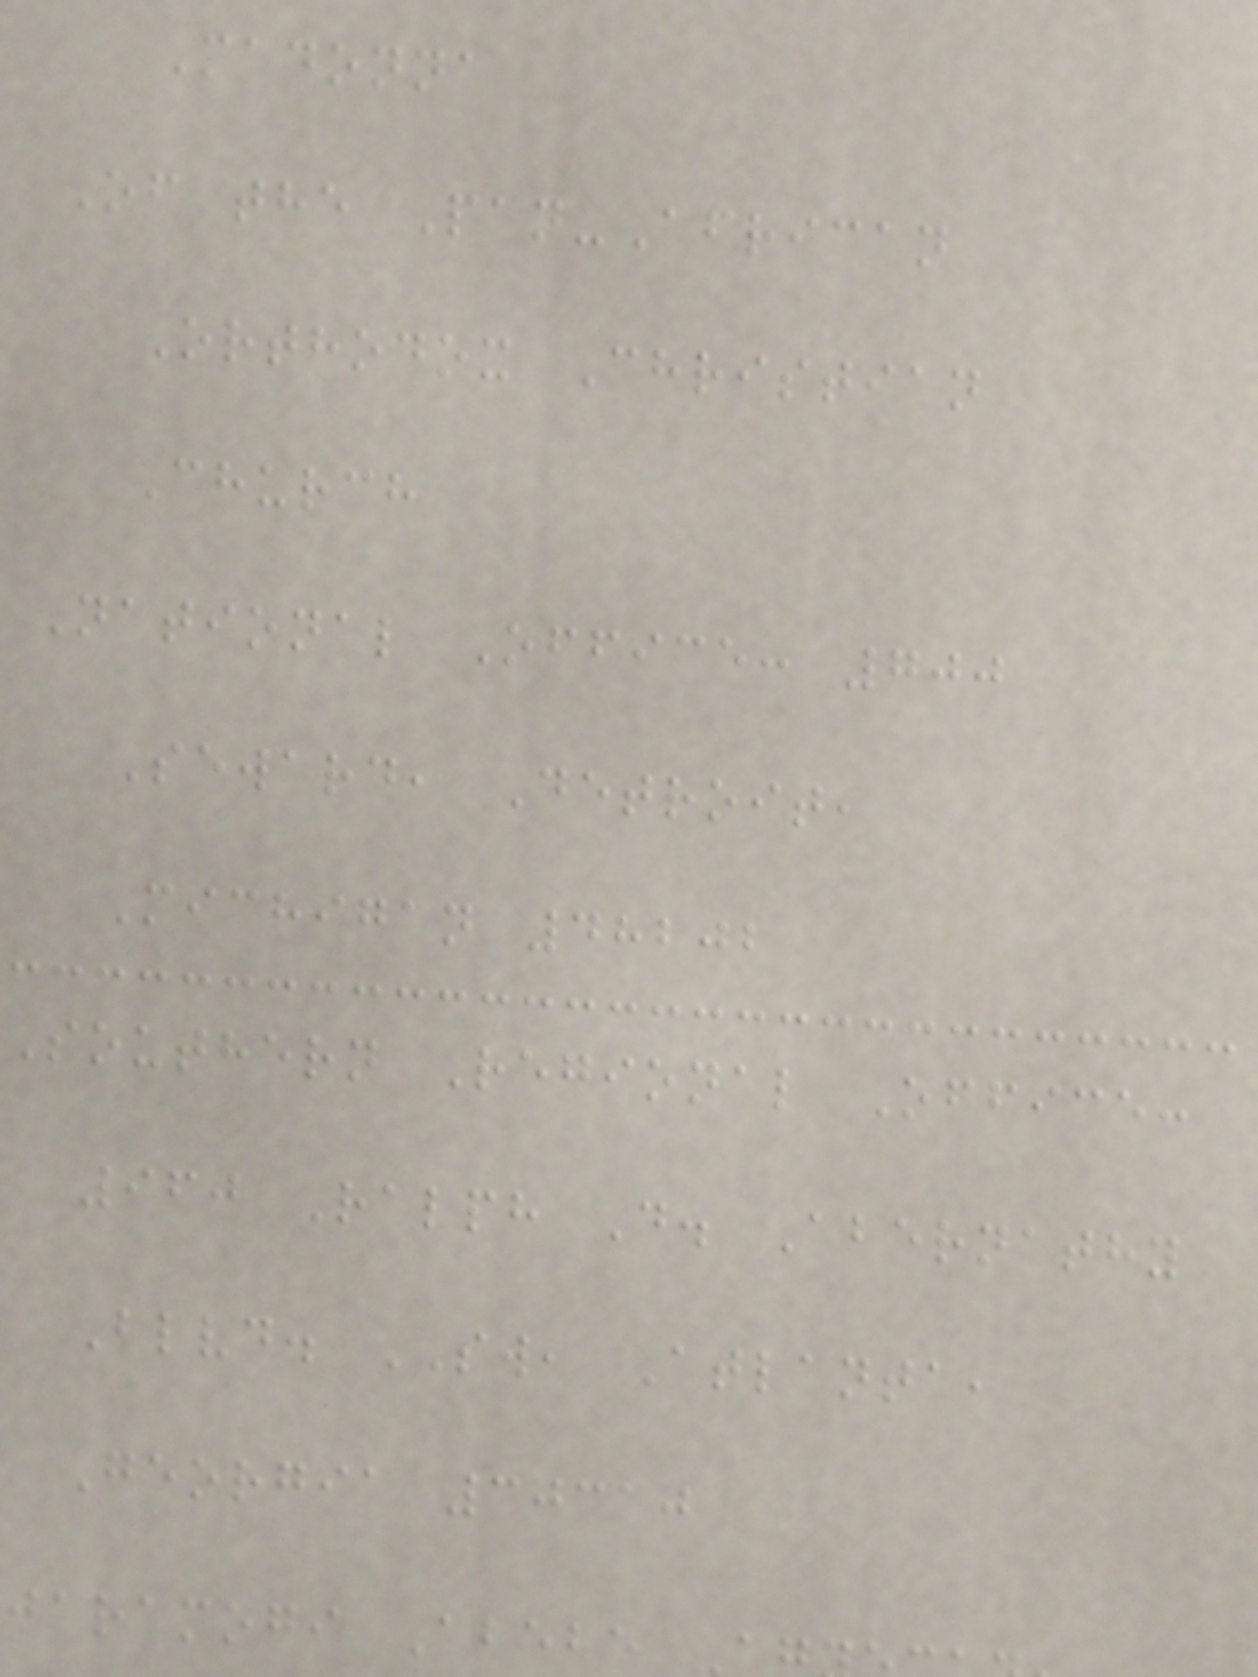Madonna
Of the Pan-African
Orthodox Christian
Church
National Office: 700
Seward, Detroit,
Michigan 48202
Southern Regional Office:
960 Ralph D. Abernathy
Blvd. SW, Atlanta,
Georgia 30310
jaramogi Abebe
